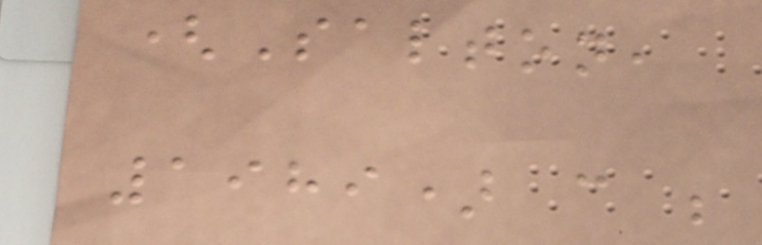(Salton,
1989) can be
